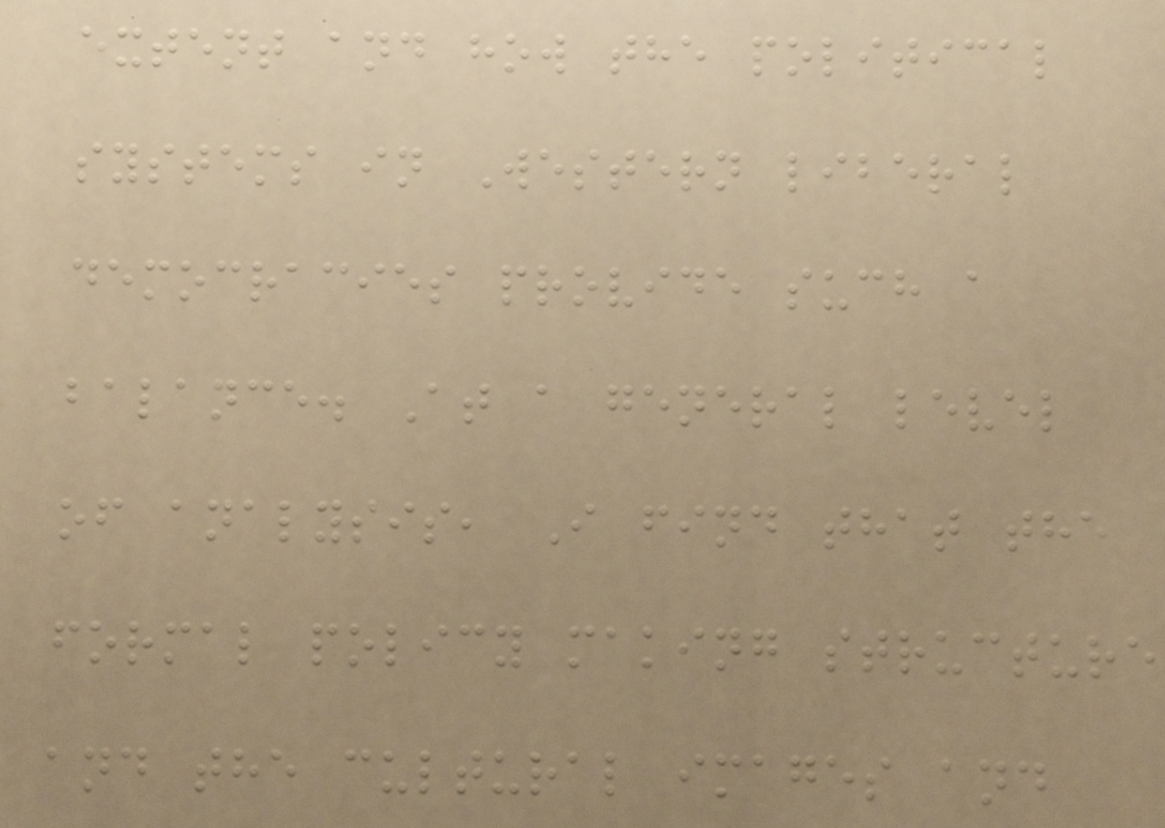extent and how the political
systems in Western liberal
democracies provide such a
balance. At a general level
of analysis, I find that the
formal policy making structure
and the cultural images and
